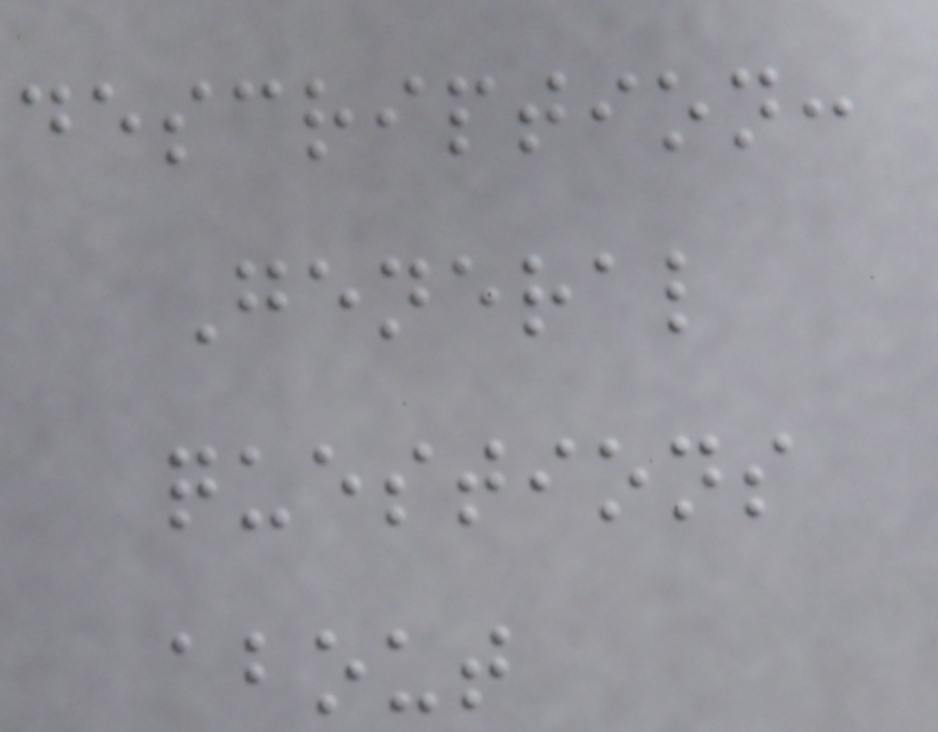description:
General
questions
about
